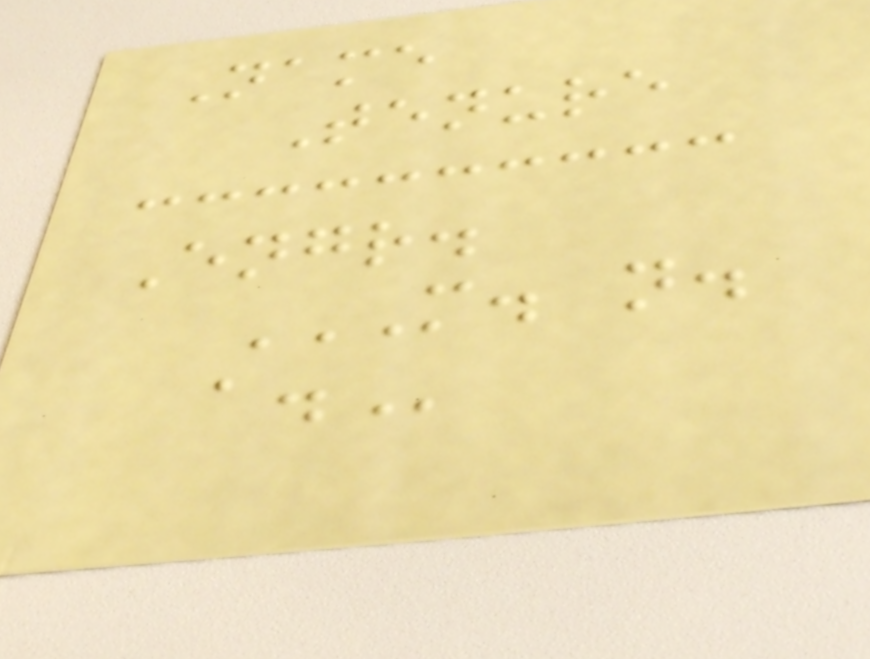Name
Tenure
Engr.
M. N.
A.
